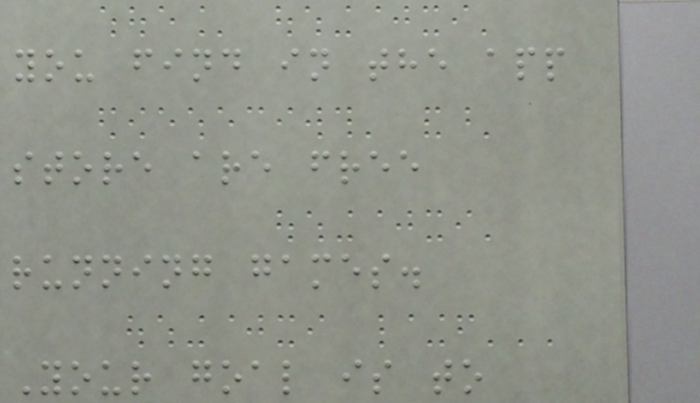you find in the app
store are free
running games.
Your goal is to
